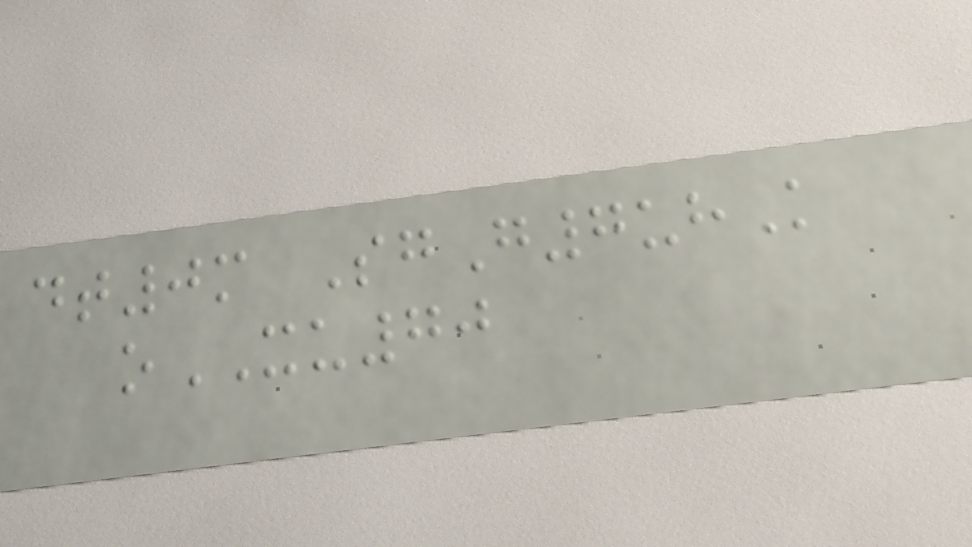dt0m SgG7uhK
oXU70
